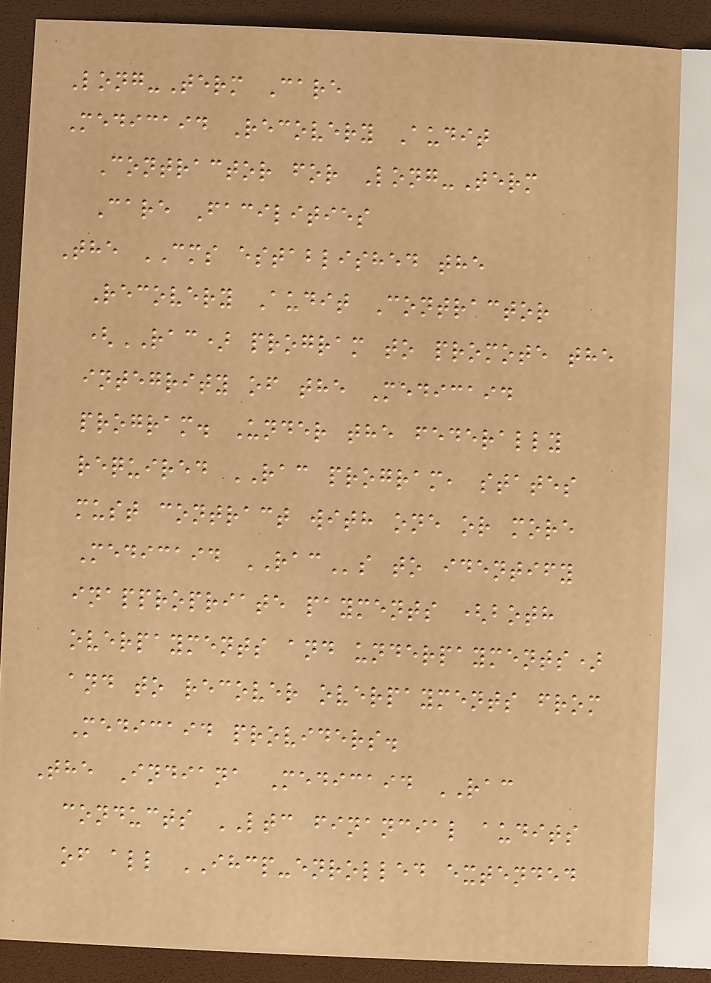Long-Term Care
Medicaid Recovery Audit
Contractor for Long-Term
Care Facilities
The CMS established the
Recovery Audit Contractor
(RAC) program to promote the
integrity of the Medicaid
program. Under the federally
required RAC program, states
must contract with one or more
Medicaid RACs to identify
inappropriate payments (both
overpayments and underpayments)
and to recover overpayments from
Medicaid providers.
The Indiana Medicaid RAC
conducts LTC financial audits
of all IHCP-enrolled extended
